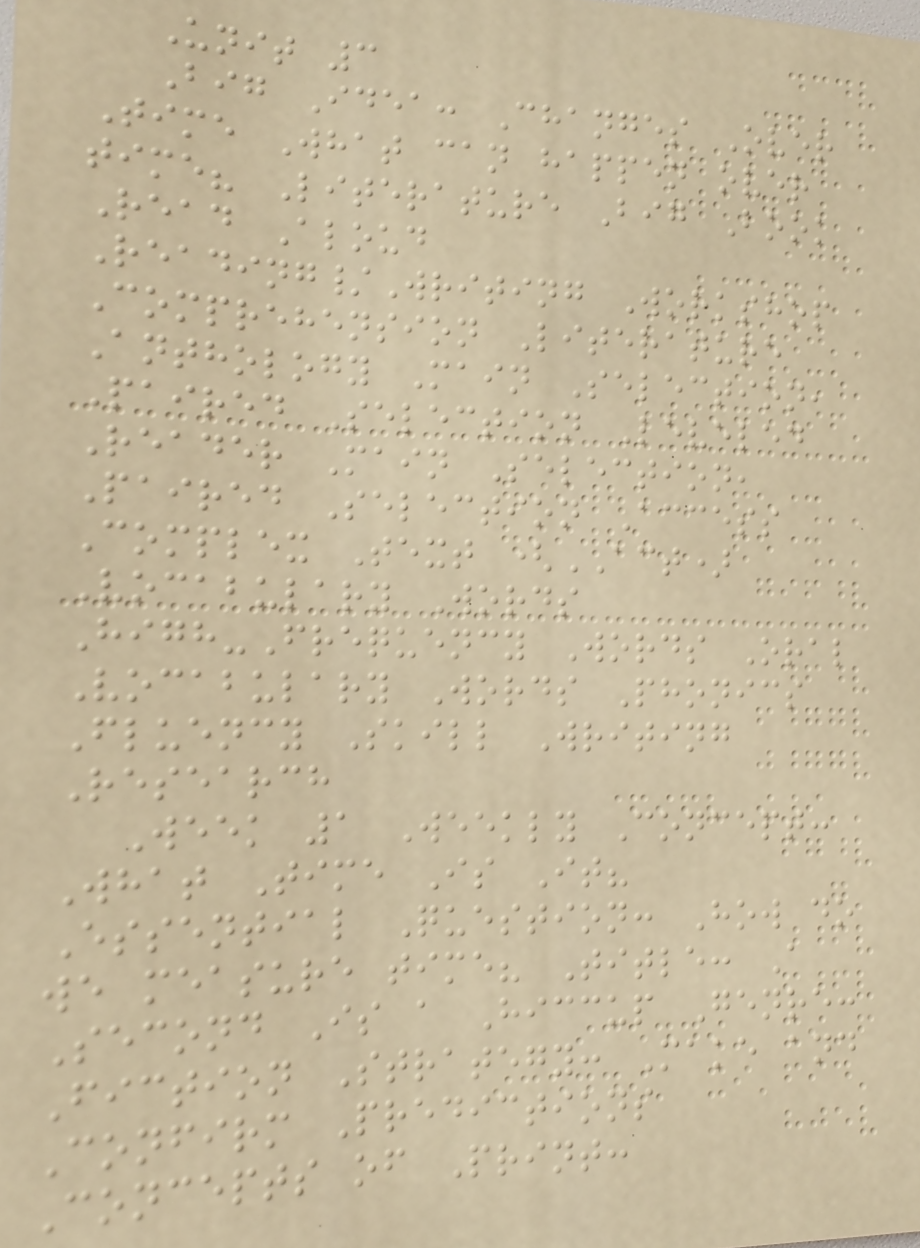Unit 3
Big Idea: Changes Over
Time What can happen over
time? Literature Big Book
Read Aloud
Reading/Writing Workshop
Comprehension Literature
Anthology Main Selection,
Paired Selection Leveled
Reader Main Selection,
Paired Selection Access
Complex Text (ACT)
Vocabulary Words
High-Frequency Words Oral
Vocabulary Words Phonics
Fluency Skill Writing
Research
Week 1 Weekly Concept:
What Time Is It?
Essential Question: How do
we measure time? Title: A
Second Is a Hiccup Genre:
Fiction Strategy: Make and
Confirm Predictions
Concepts of Print:
